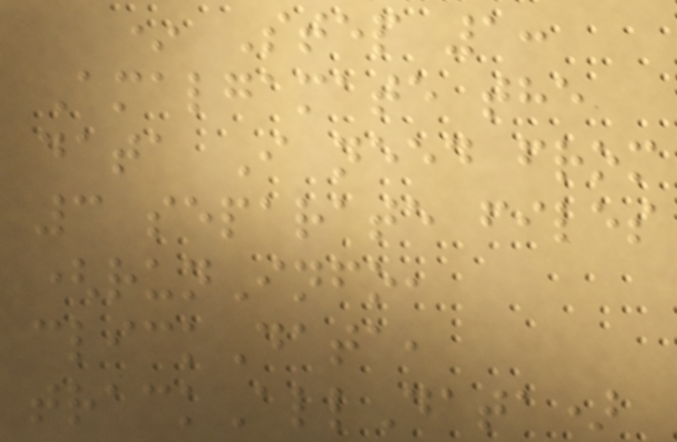* Step 1:
Amalgamate the
data I need from
3 separate files
(runInfo,
clickData,
trackAllData)
